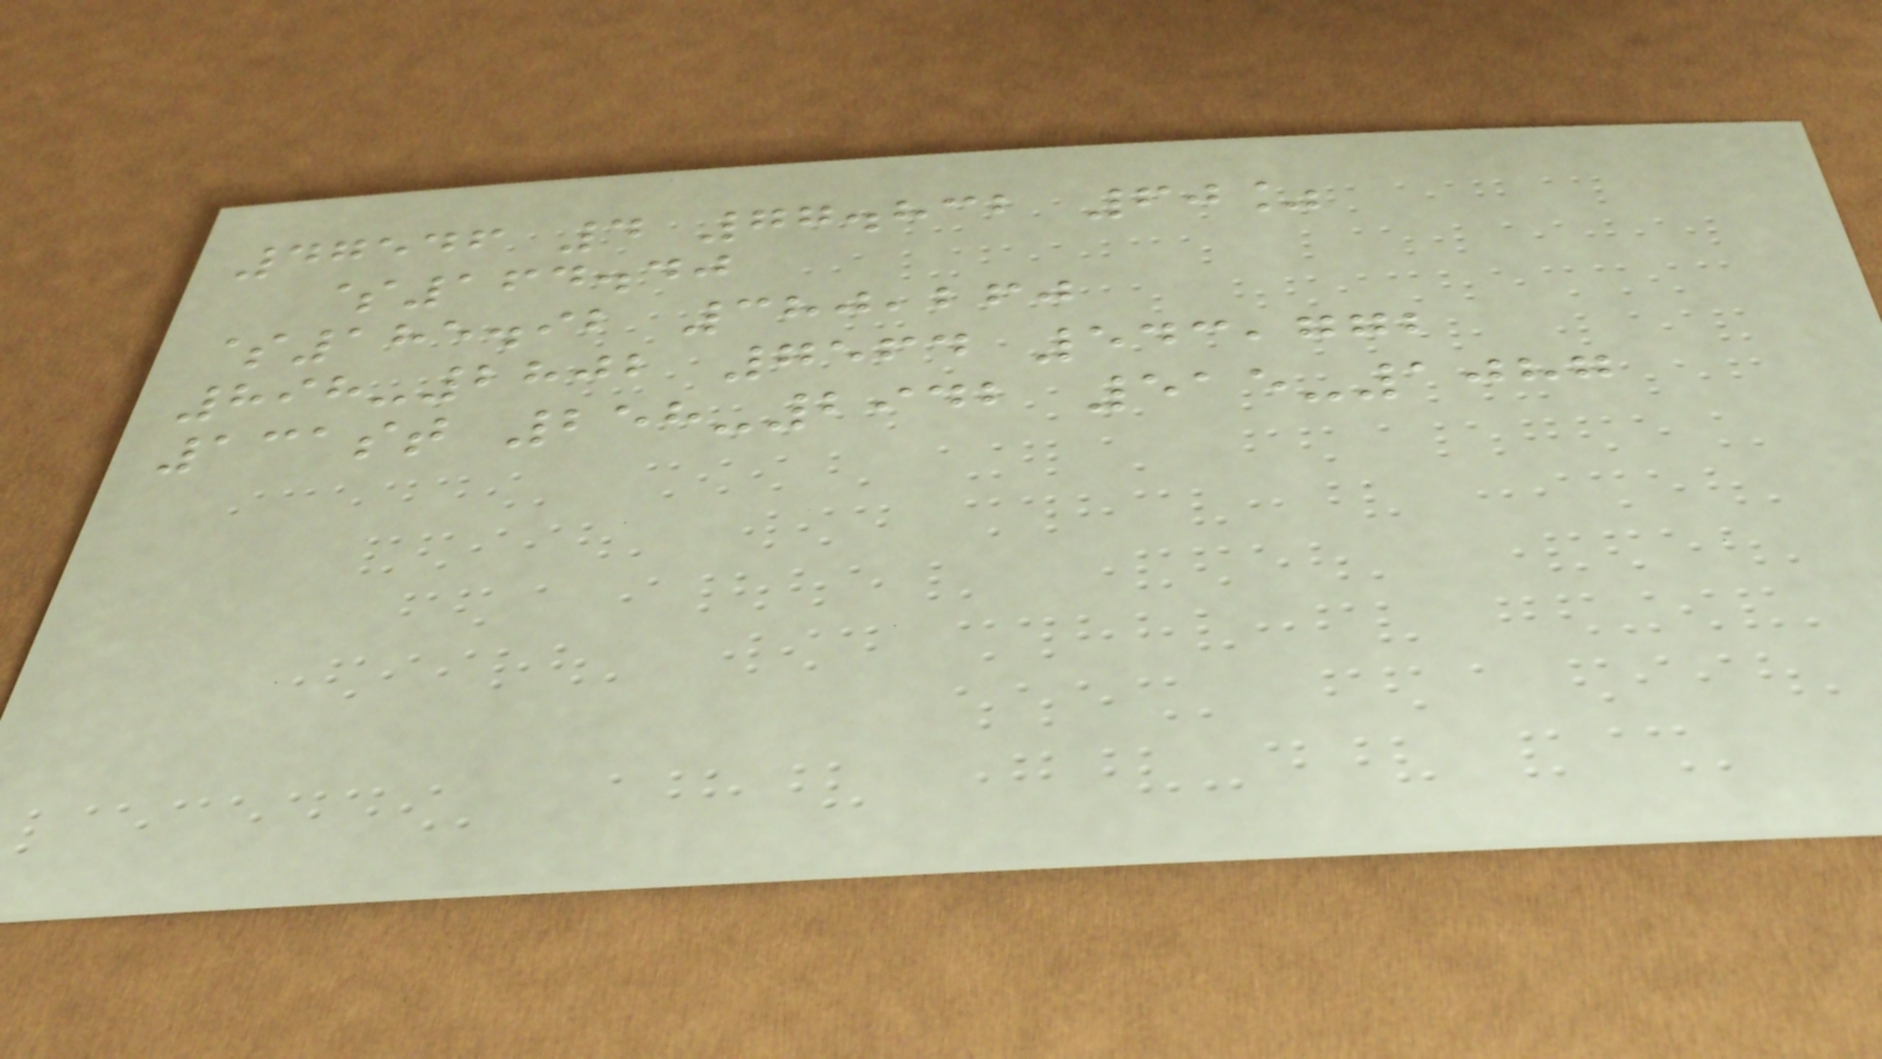47546 4 77.832 60%
$164.40
$185.92 380,260
898-2802 7564 543,772
131st 258-2942 515-1087
